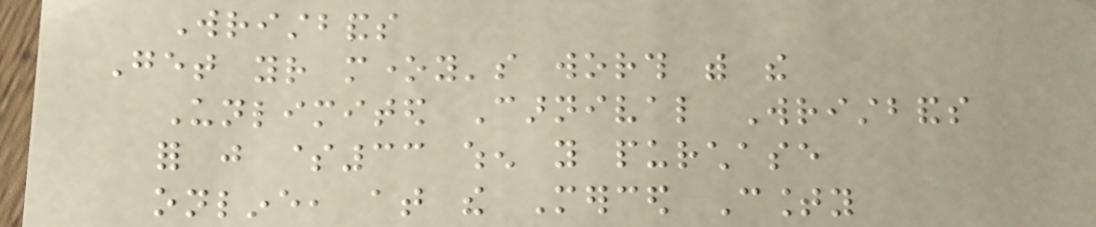Wristbands
Get your money's worth with the
Unlimited Carnival Wristbands
for just $33 when you purchase
online, at the Merced County
